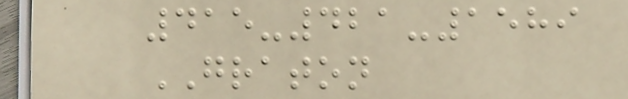415-421-1589
GRATON
